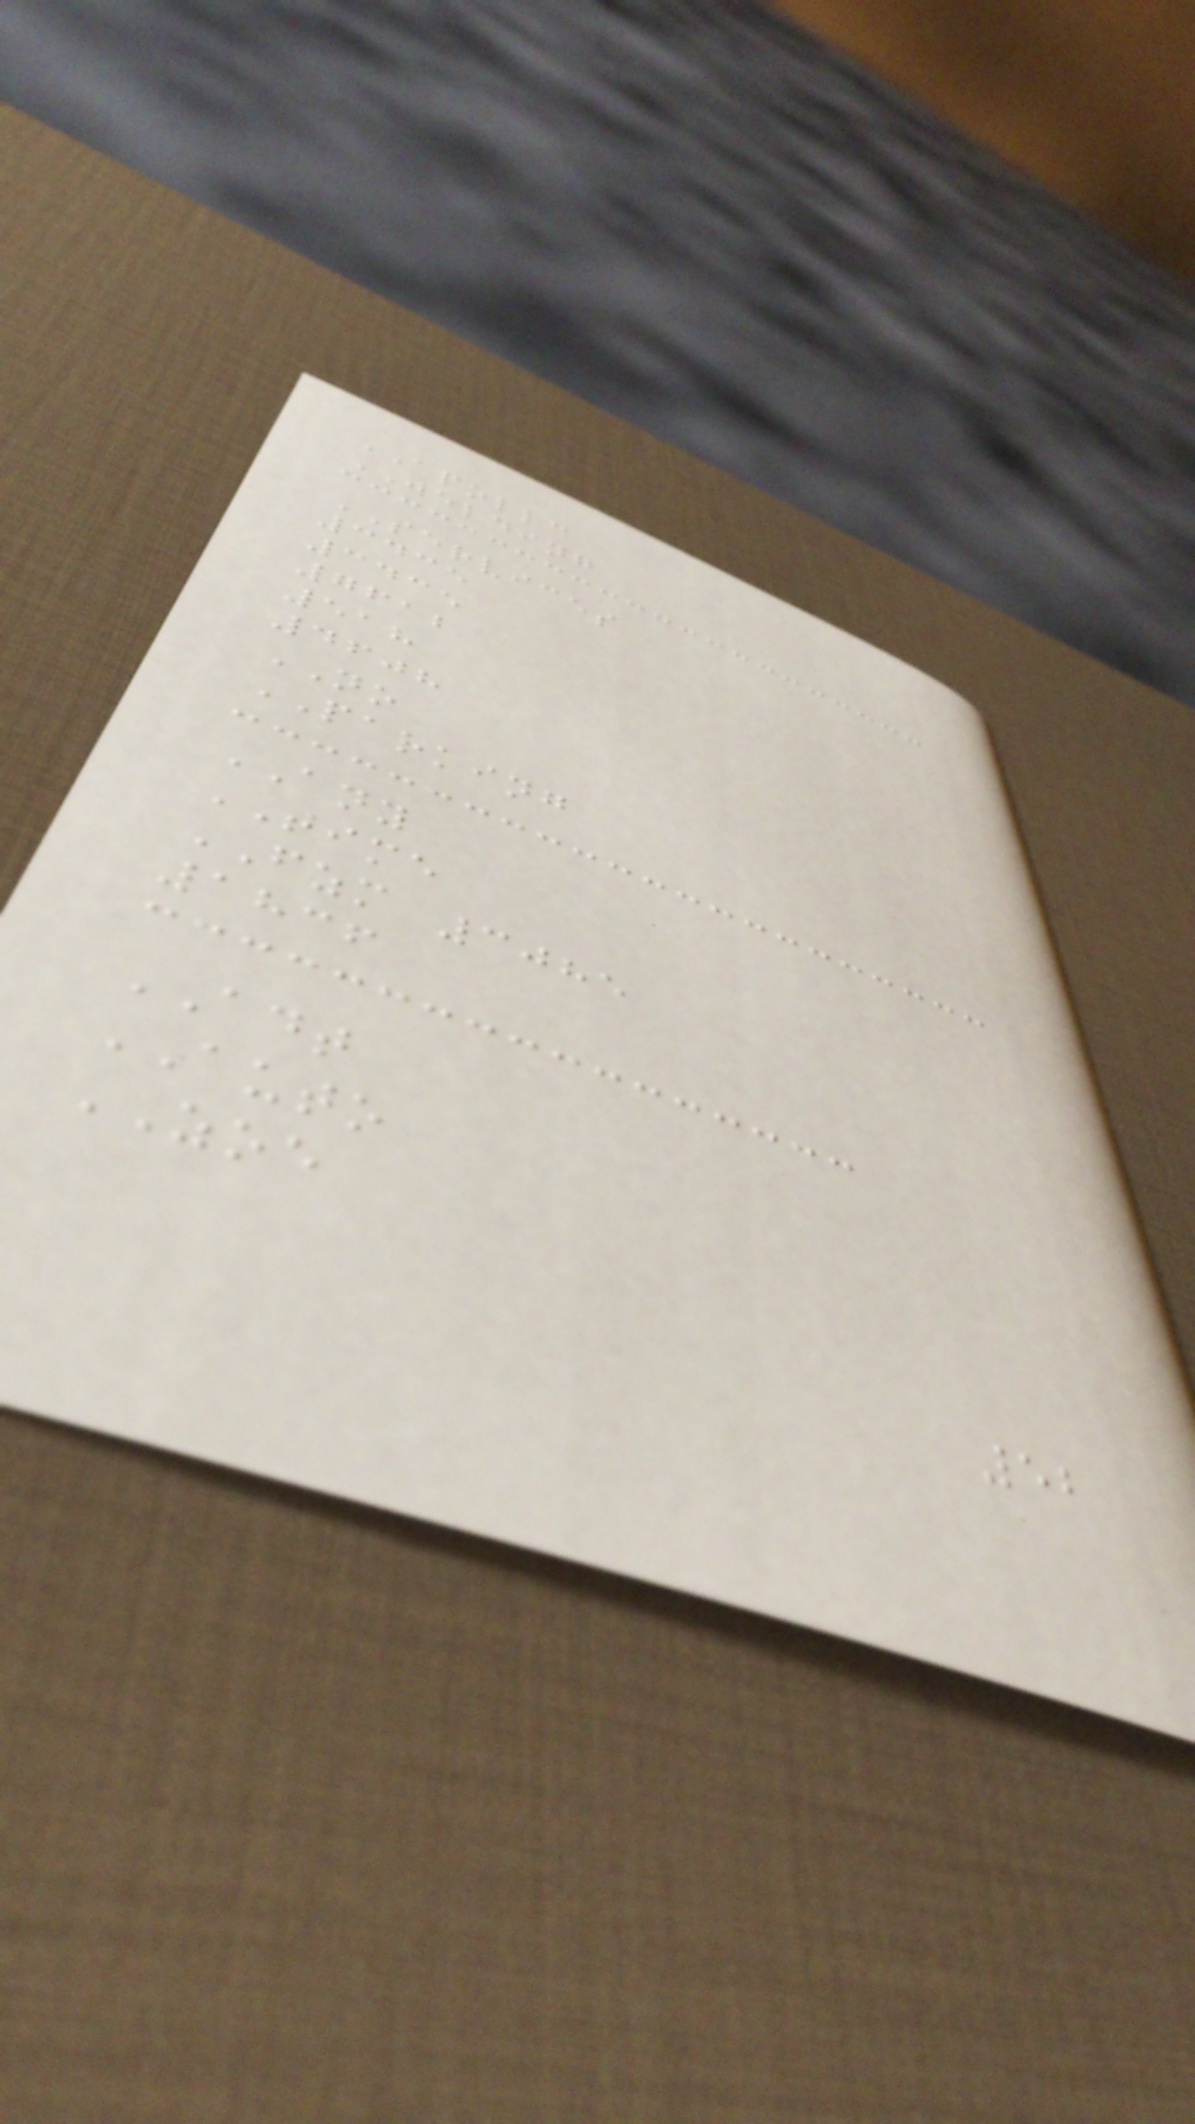APOLLC
WELDING
SERVICES
3435
3435
7612
518
4608
NO
PARKING
ANY
TIME
FZM 3085
1836
ADT
AUTO
ZOE
52
